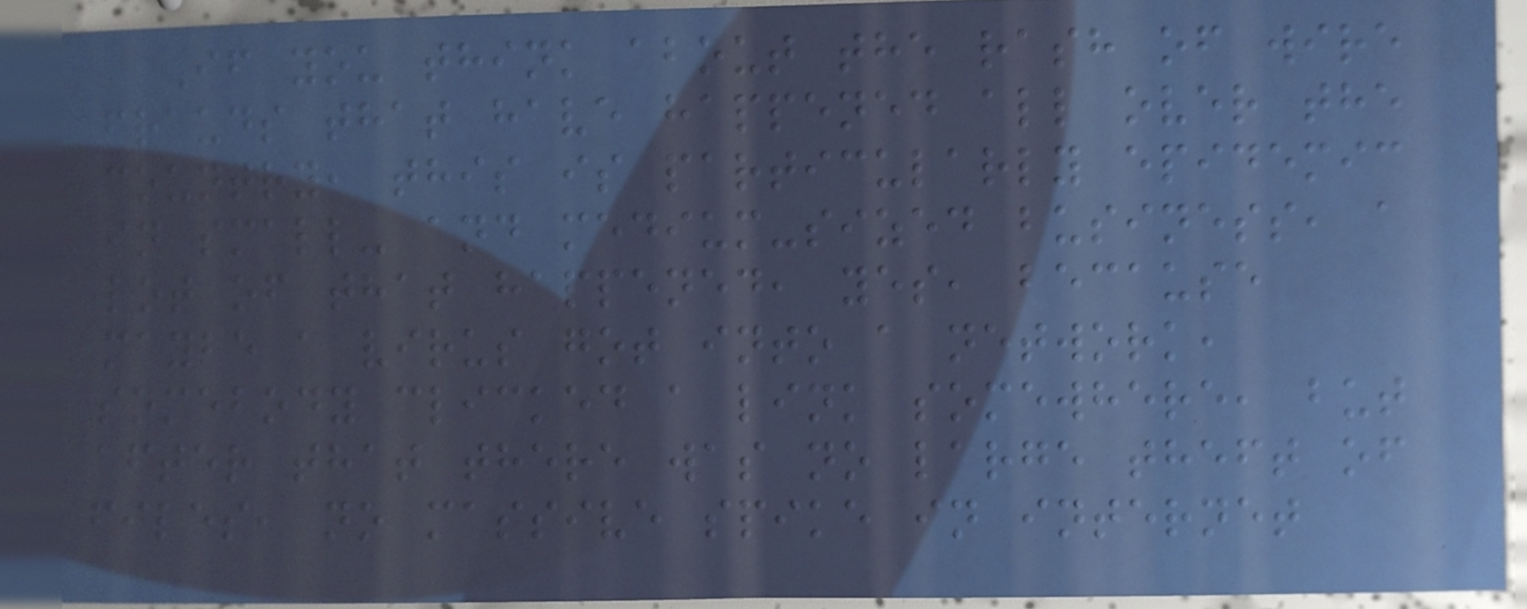If you think about the rash of wire
frauds that have happened all over the
country, this is particularly epidemic
in small- and medium-sized business, a
lot of that happened, yes, because
maybe a virus got into a network,
somebody clicked a link somewhere, but
after that there was no large theft of
files, no massive spike in internet
